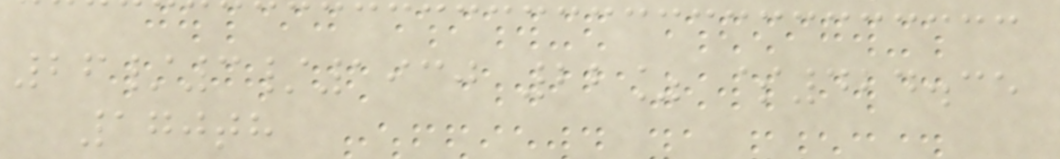26/3/1930 22% $424.35
170th
